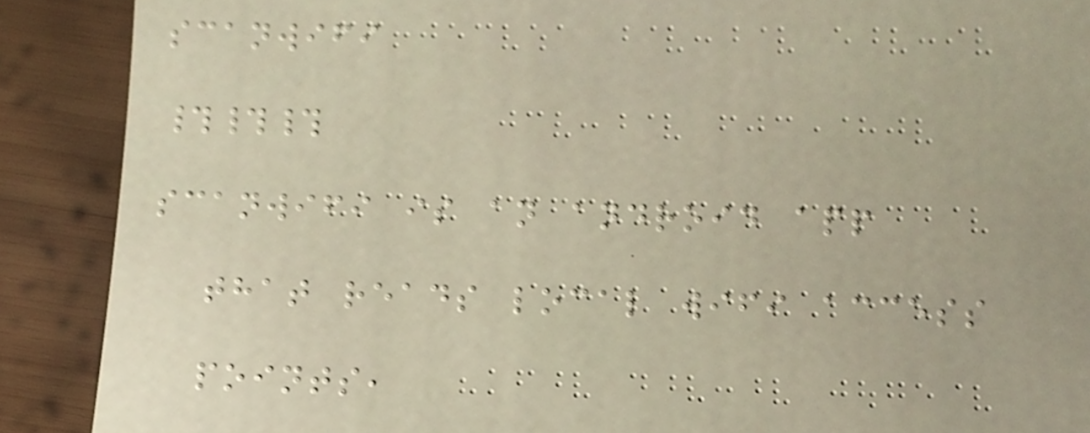scanwifi
###
scanwifi is an android app
that reads local wifi access
points,
